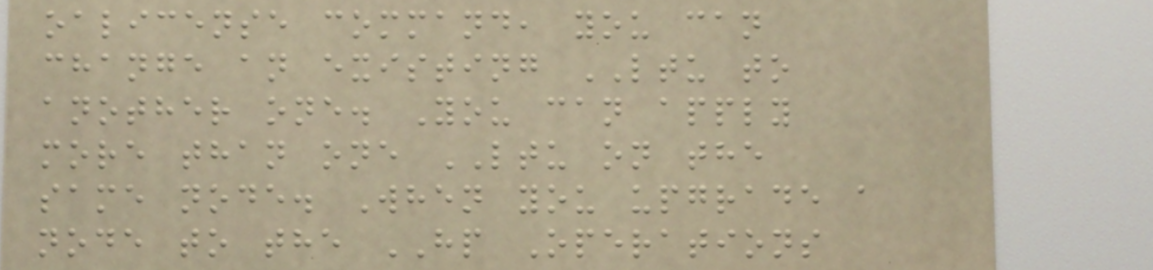oalicense command, you can
change an existing LTU to
another one. You can apply
more than one LTU on the
same node. When you upgrade a
node to the HP Operations
